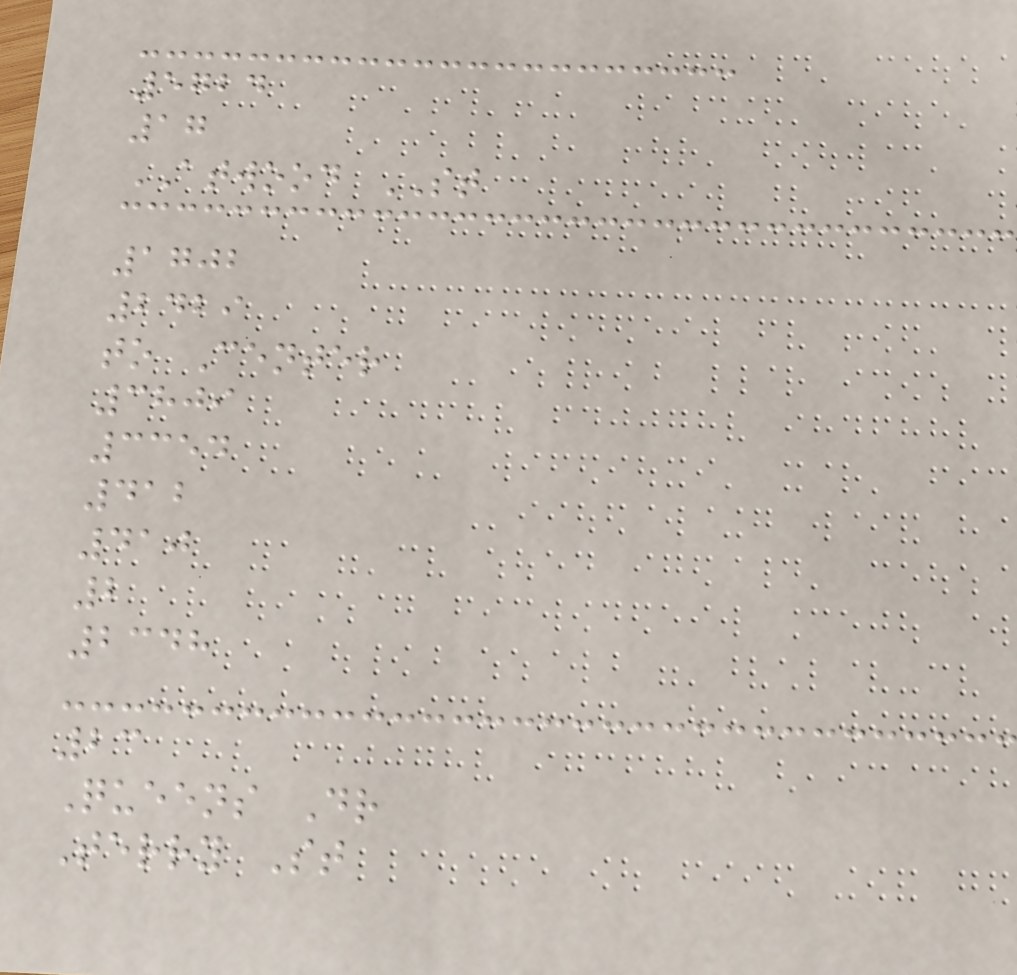5724
17
ATWOOD ST
1702
2429
to Center
3809
3354
412
410
2
2348
23
Queens Dr
Terry St
